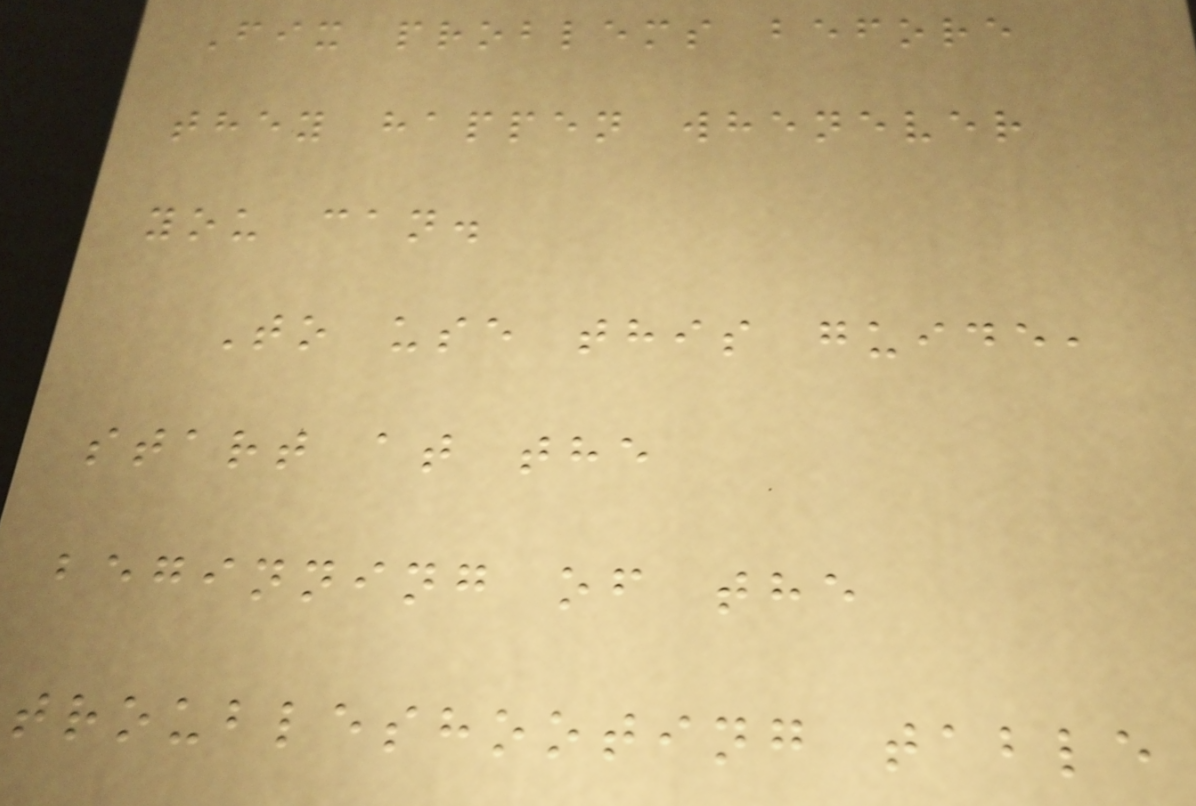Fix problems before
they happen whenever
you can.
To use this guide,
start at the
beginning of the
troubleshooting table
